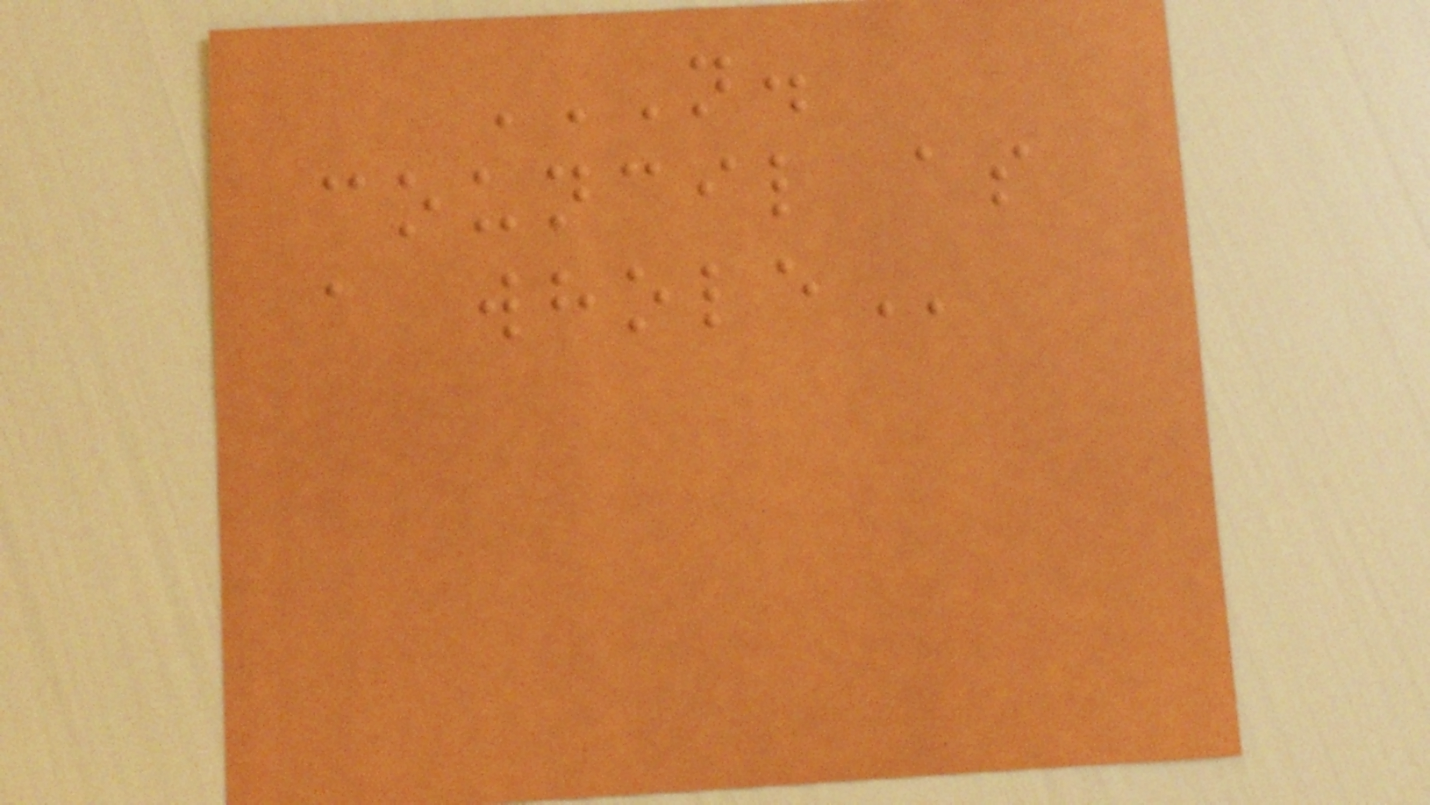N.
COUNCIL AS
A WHOLE
